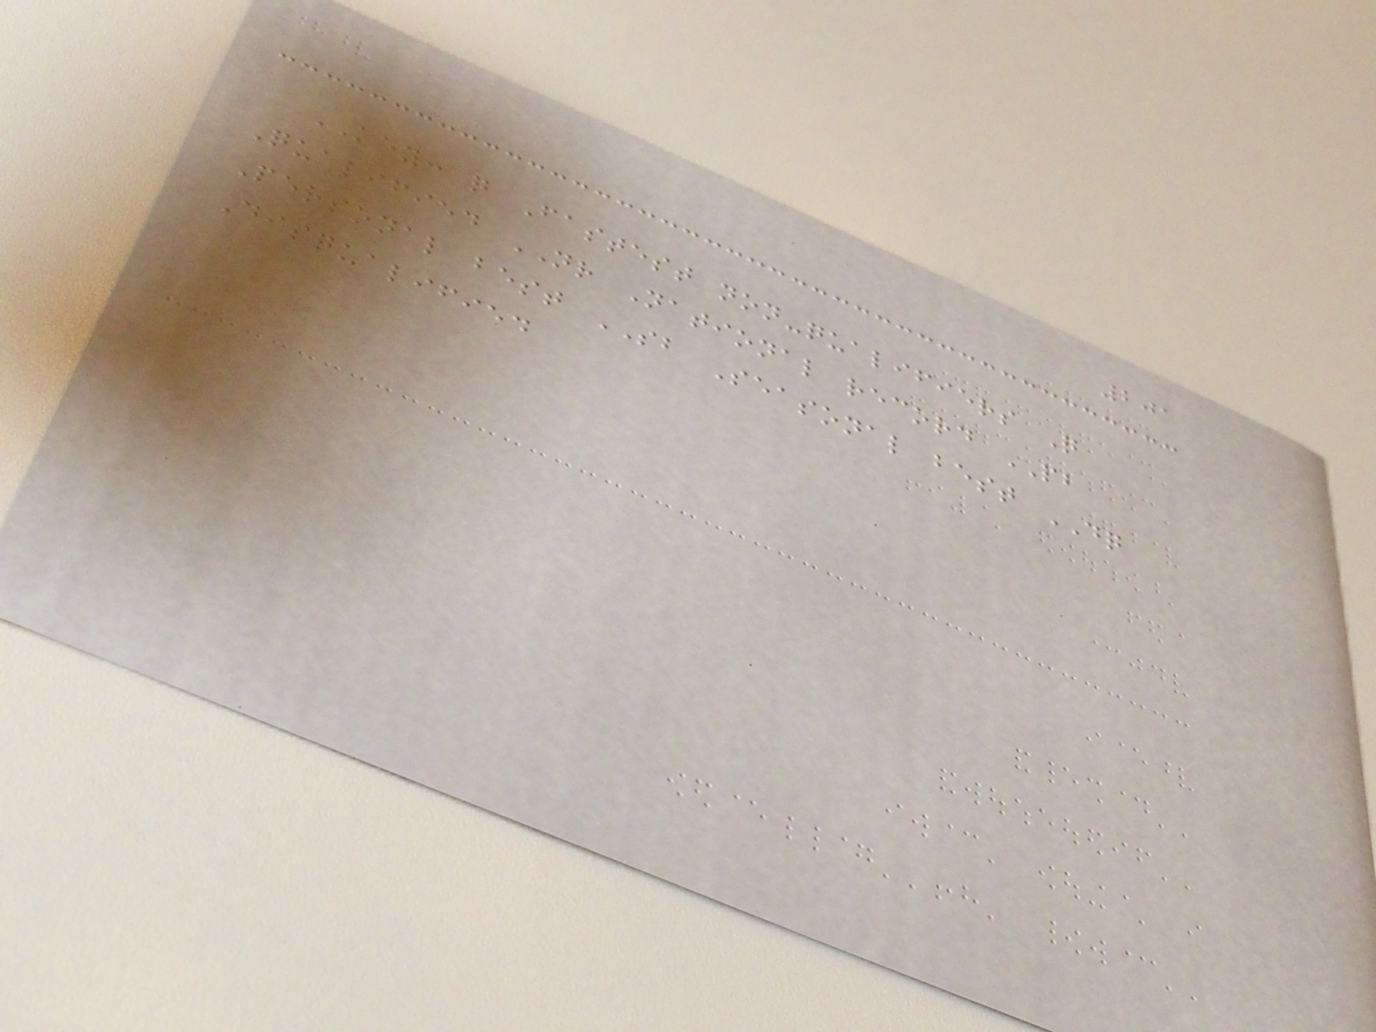201
KEY: q Fastest non-qualifiers Q
Qualified NR National record PB
Personal best SB Seasonal best DQ
Disqualified
